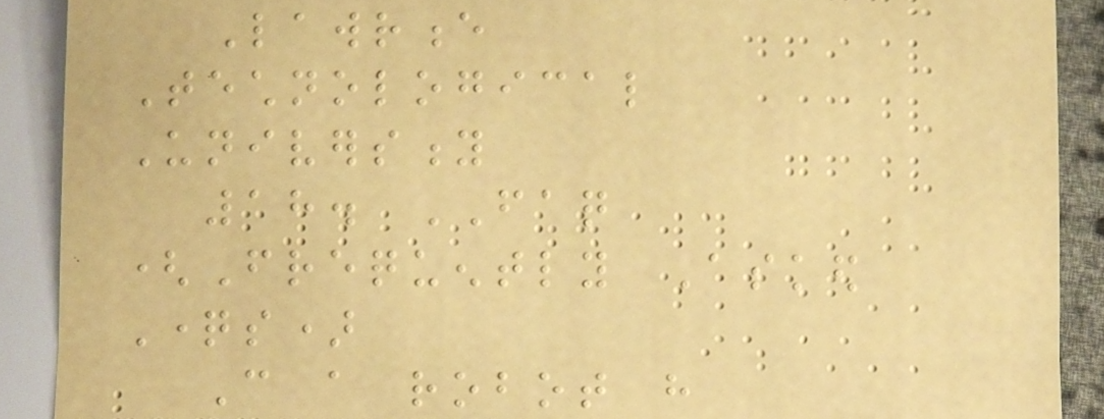Lawrence
Technological
University
18. FAQ
(Frequently Asked
Questions)
Can a robot have
